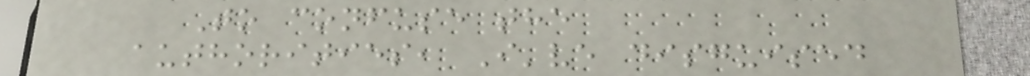To confuse the
authorities, I've disguised
